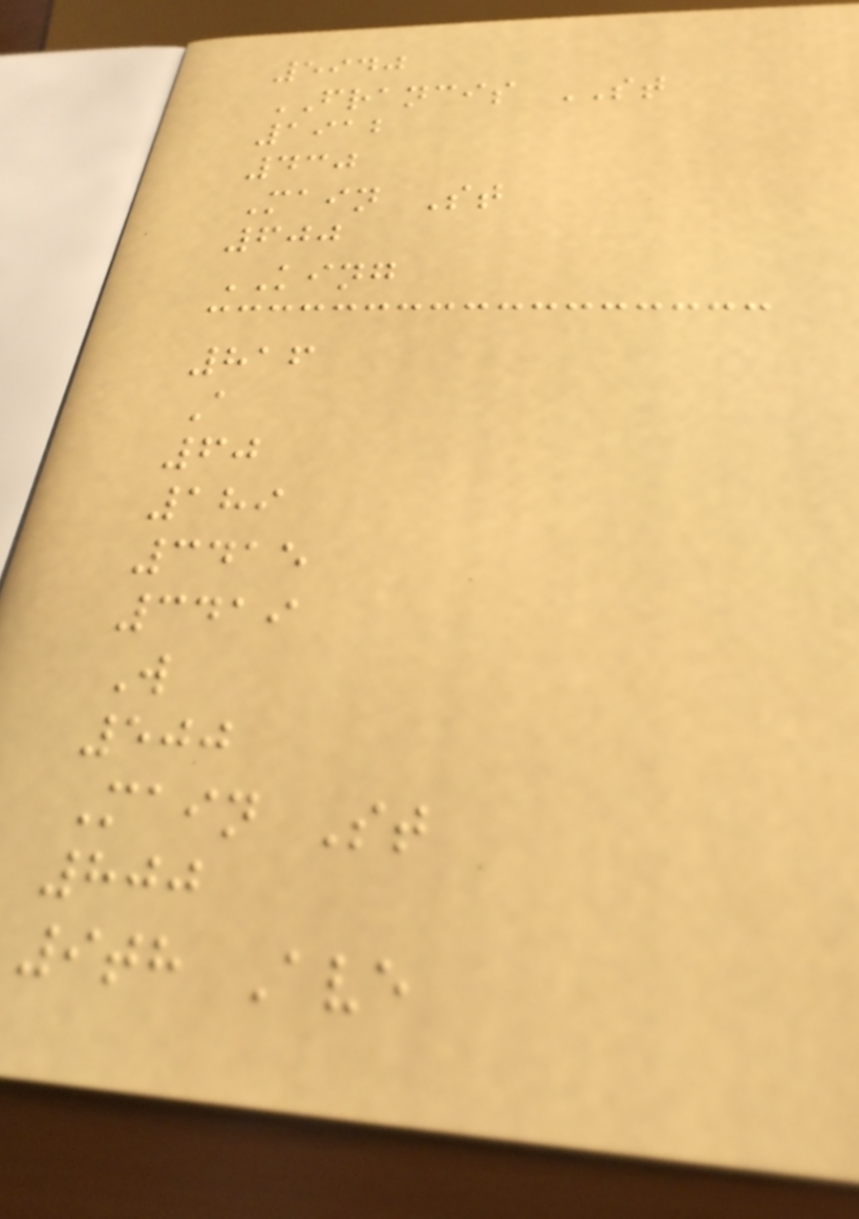5940
FRANCIS ST
1912
430
Main St
600
KING
816
A
60
189
3415
3419
W
500
Main St
800
9th Ave
